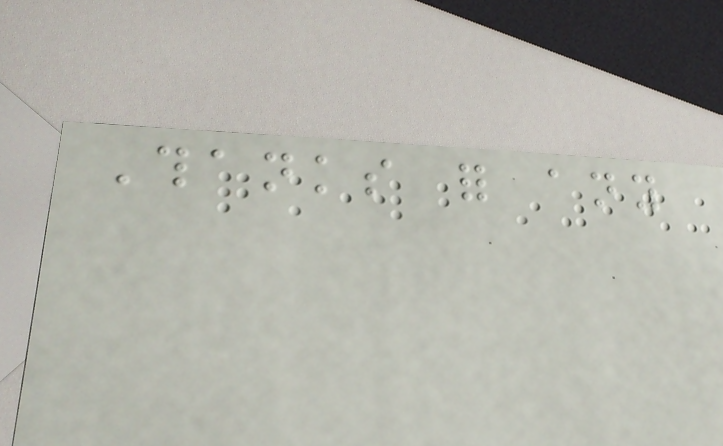Thanks for any
